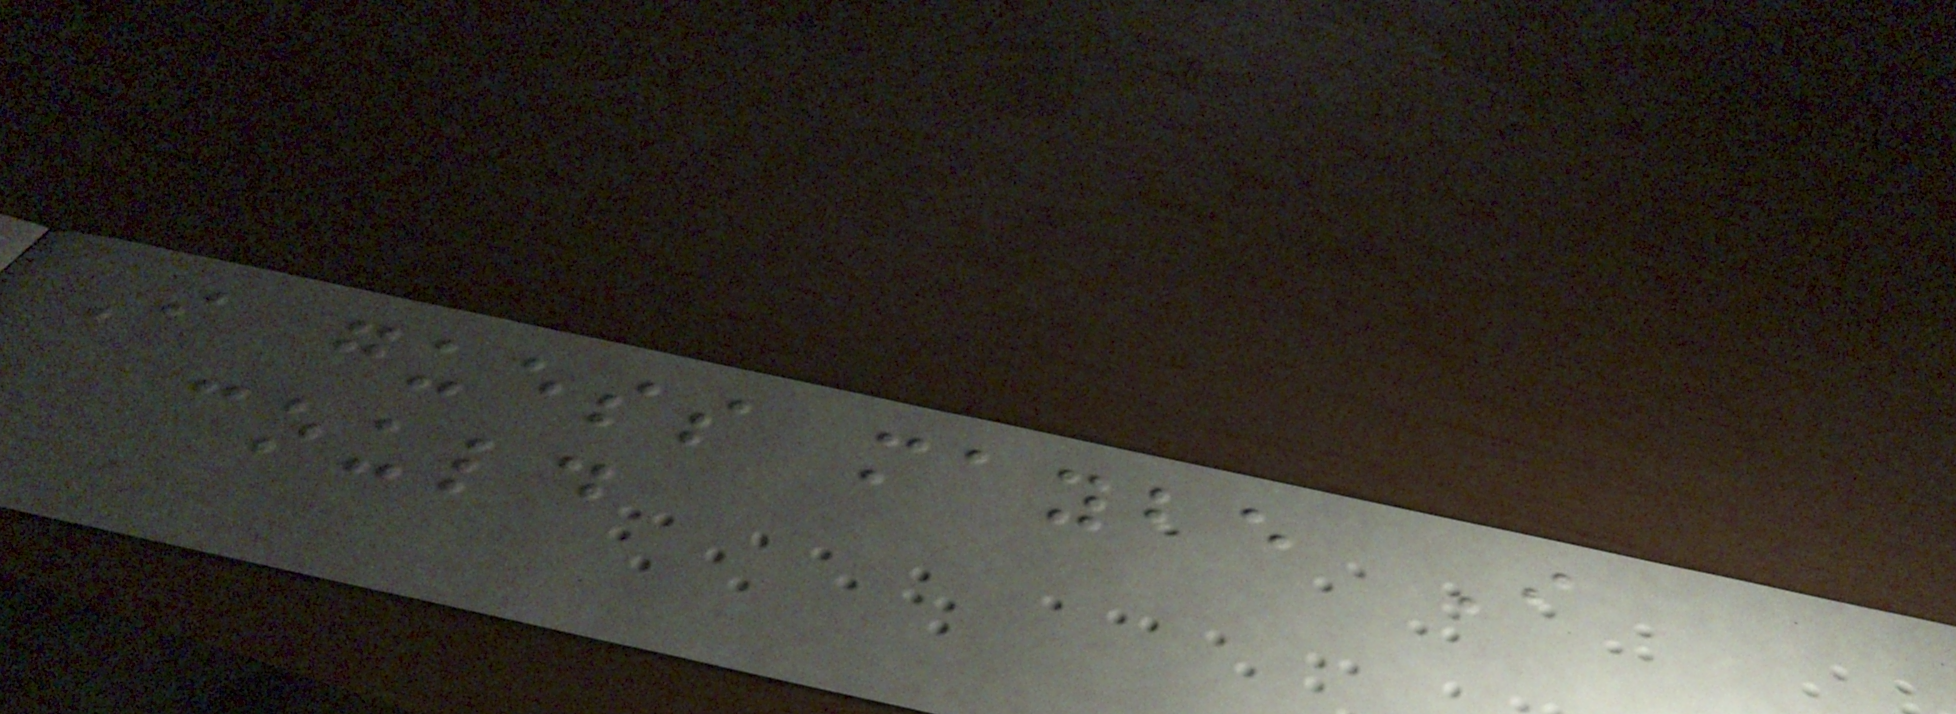I guess maybe I
could
